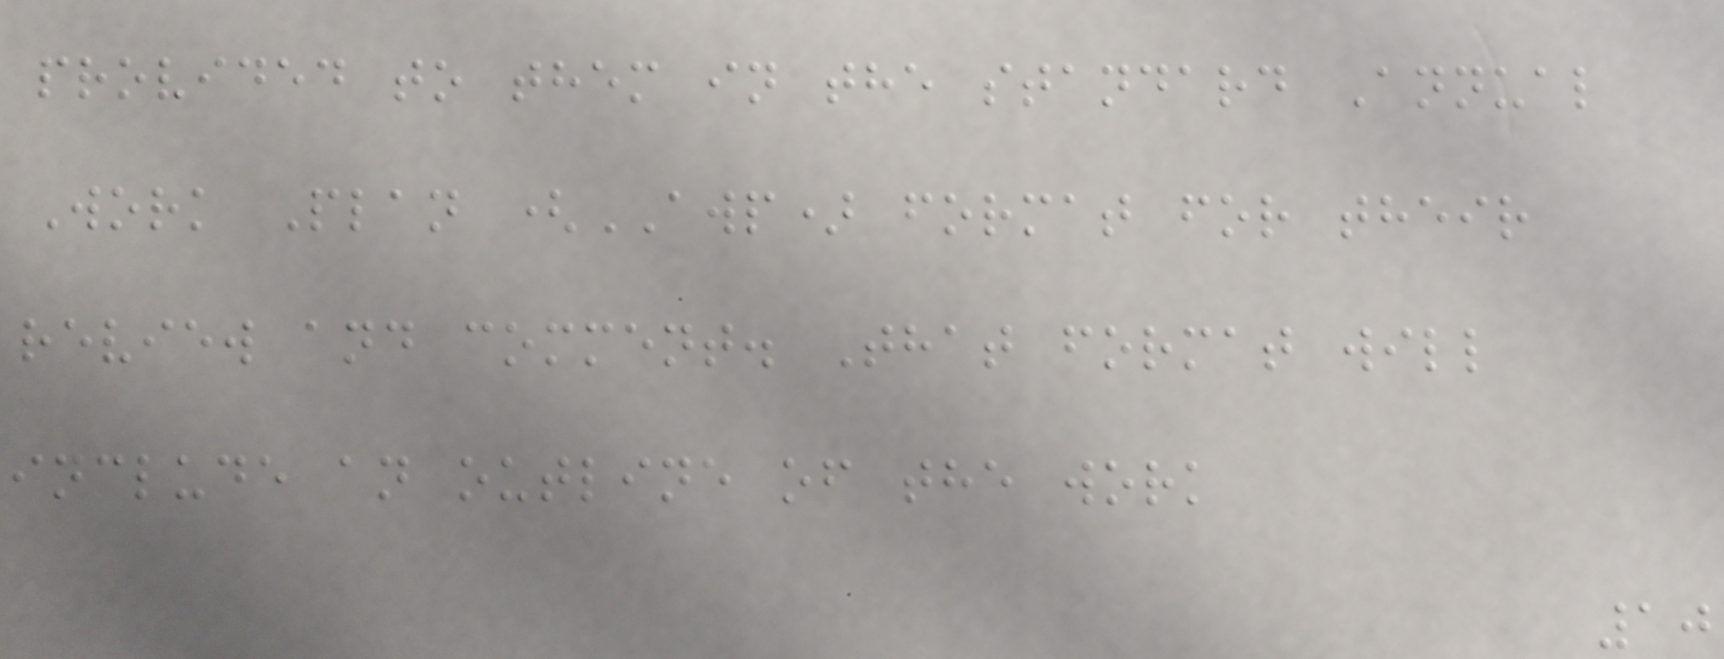provided to them in the standard Annual
Work Plan (AWP) format for their
review and comment. That format will
include an outline of the work
10
